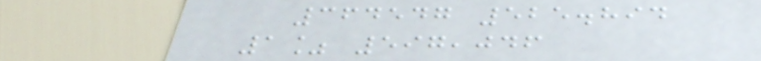364547 525.894
1% 597,046
